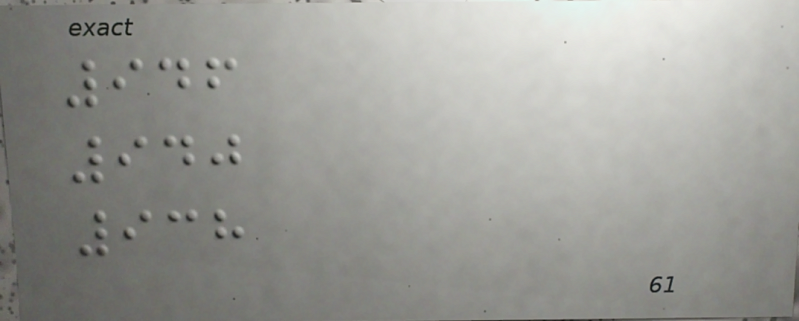946
940
938
